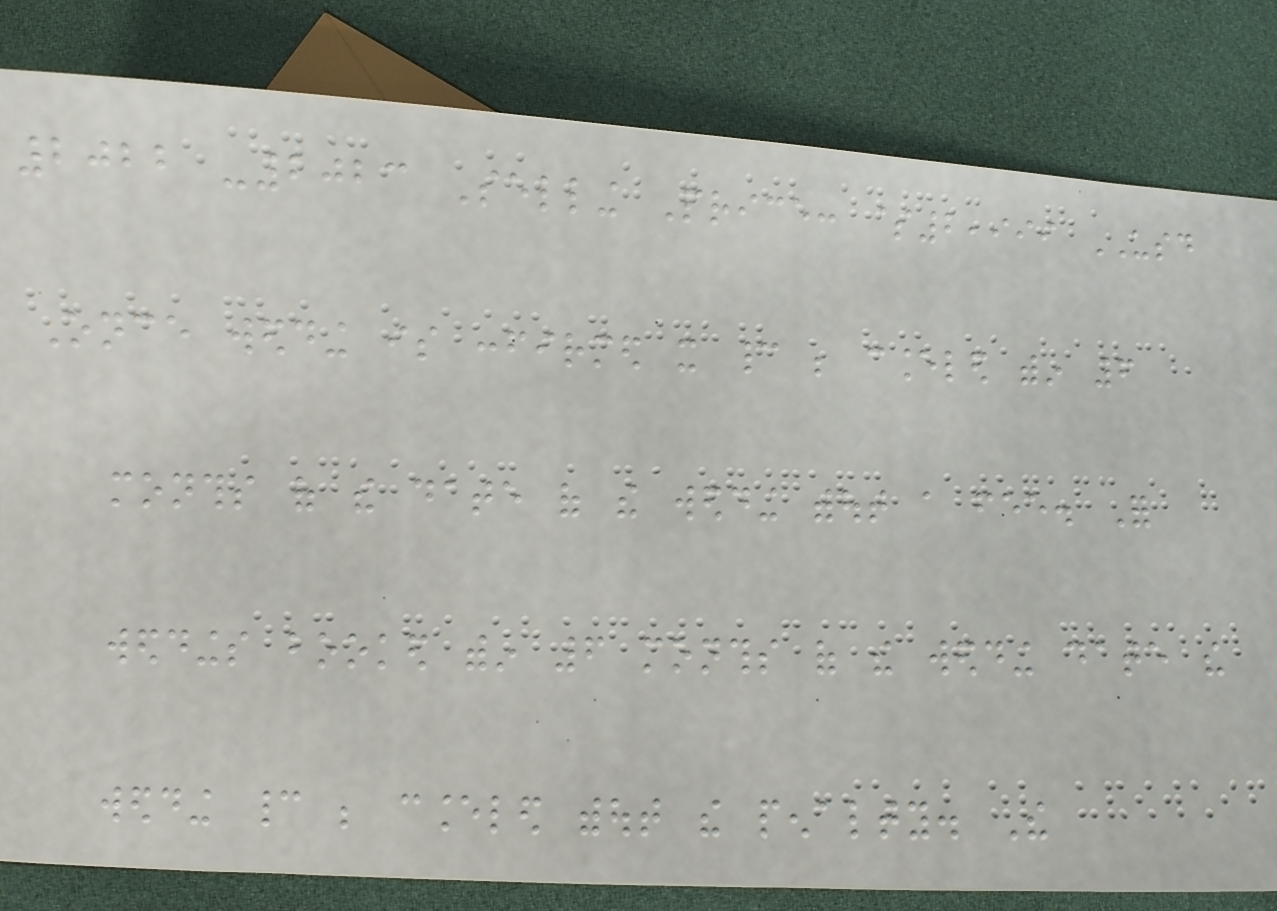2022 -2023 Selling Price: $2,999 USD
Once wedding is confirmed it cannot be canceled within 6
months of the date of the wedding without a fee. For
weddings booked within 6 months of the wedding date the
wedding cannot be canceled without the penalty. The
